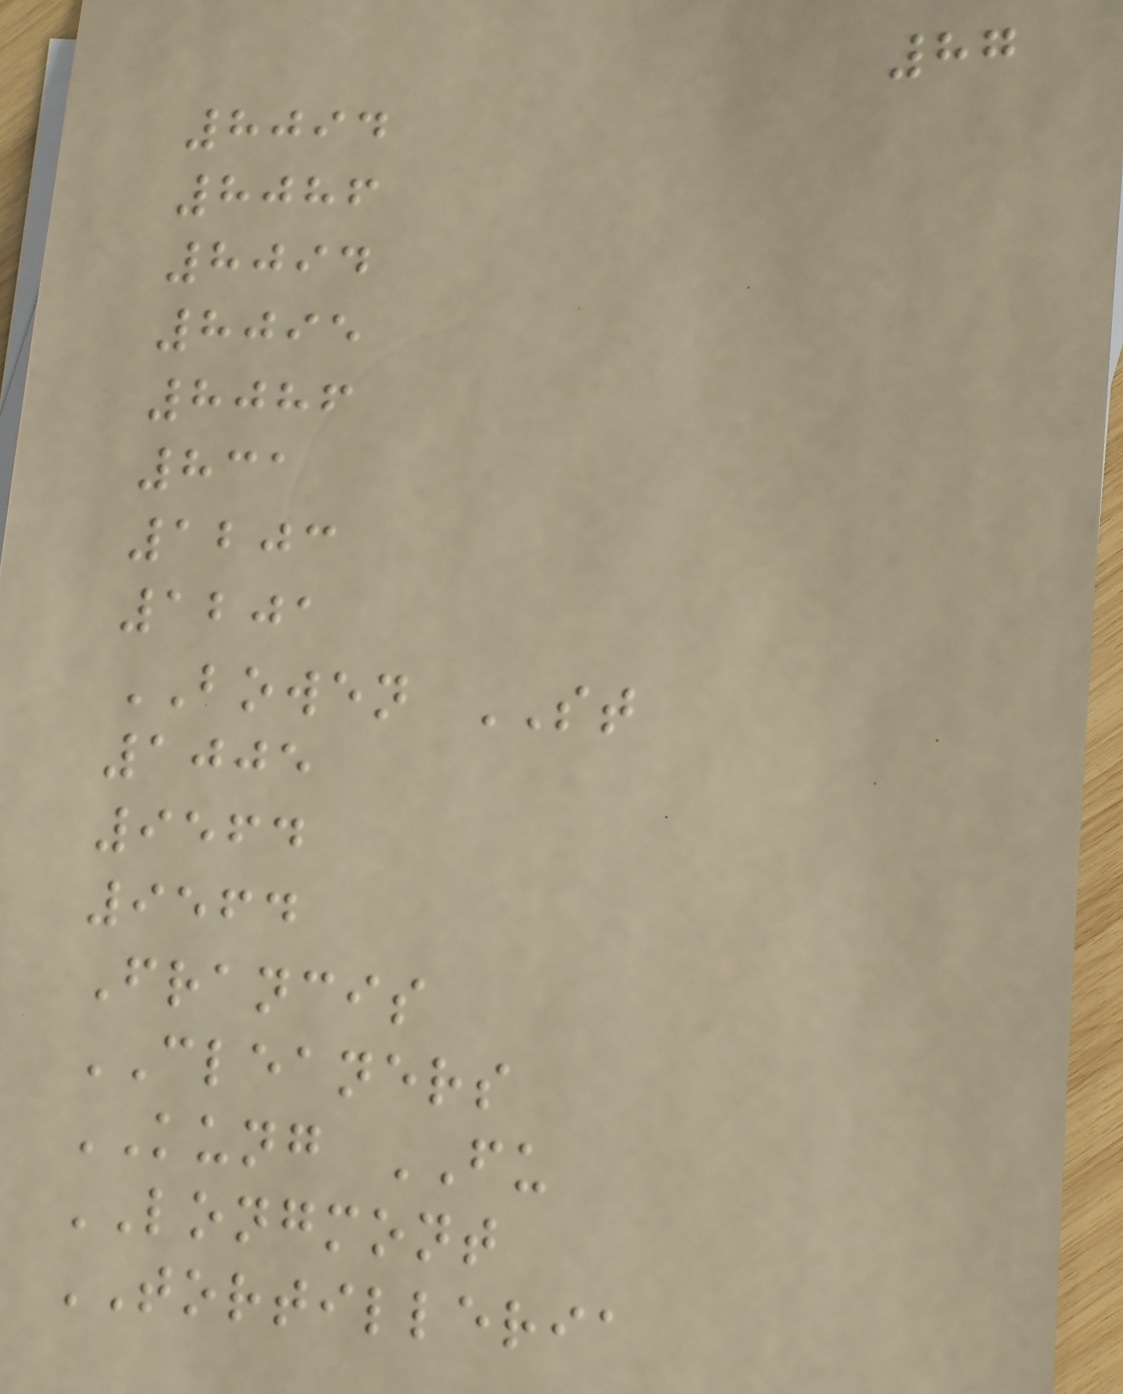87
8094
8086
8094
8095
8086
831
1203
1201
BOWEN ST
1005
9564
9564
Francis
CLEANERS
KUNG FU
LONGMONT
TORTILLERIA
